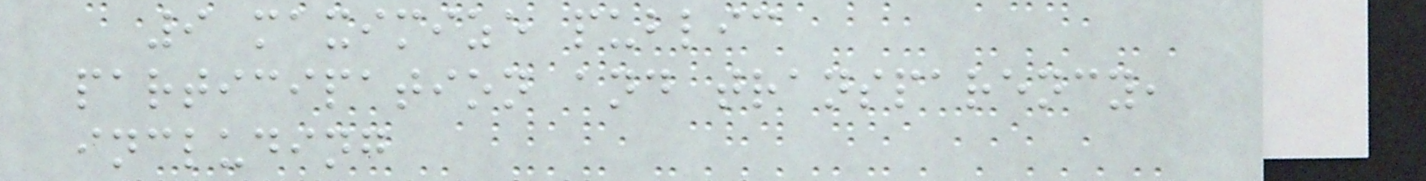9 maximize public
participation and transparency,
including
